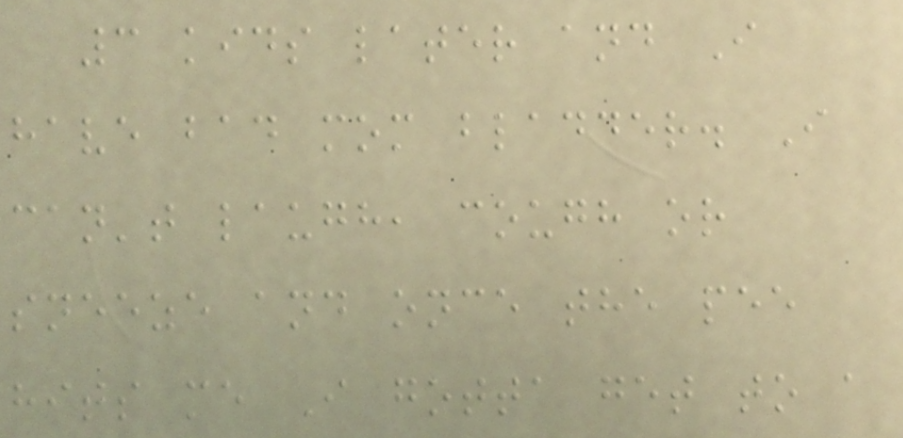3 kids later and I
have bad mom bladder. I
can't laugh, cough or
sneeze and once the pee
hits me I gotta get to a
